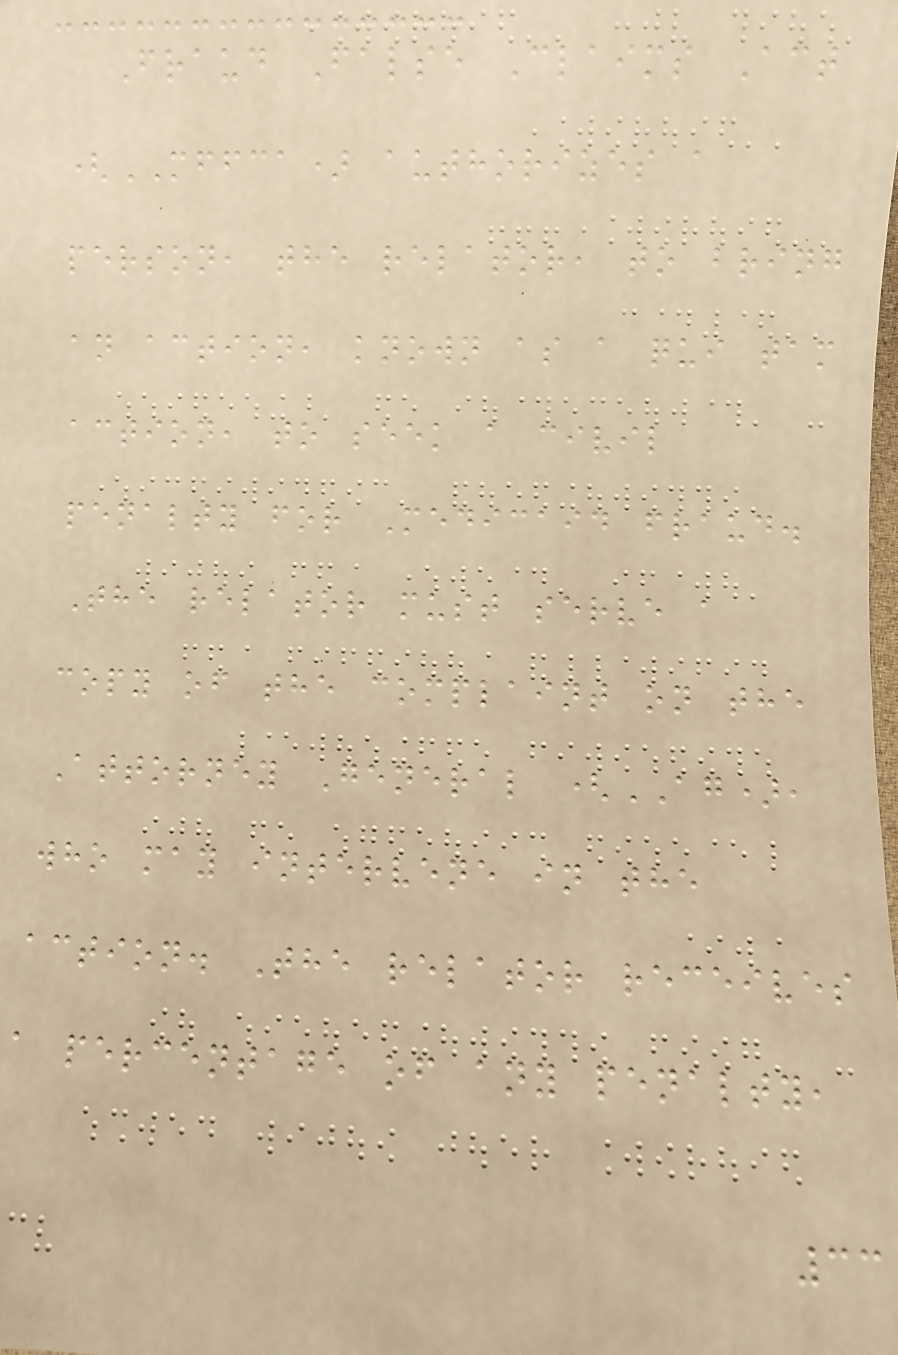Fraud False Claims Act
(MFFCA) authorizes a
person, the relator, to bring
an action, known as a qui tam
action, to seek a civil
penalty for Medicaid fraud.
The relator must serve a
copy of the complaint on the
Attorney General (AG),
who may intervene in the
action. The relator receives
a percentage of any penalty,
33
